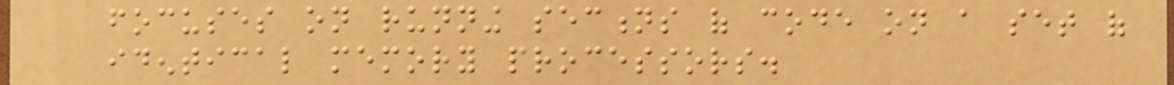focuses on running sections of code on a set of
identical memory processors.
